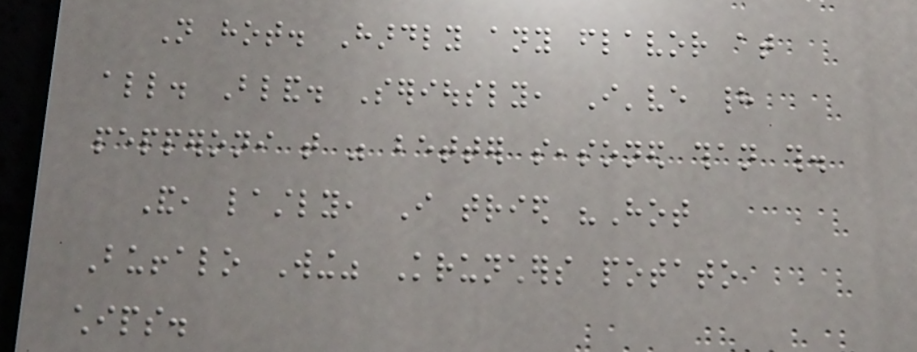Not hot. Hardly any flavor at
all. Bland. Seriously, I've had
pepperoni that was better seasoned than this.
And, lastly, I tried "Hot
Buffalo Wing" Krunchers potato
chips.
